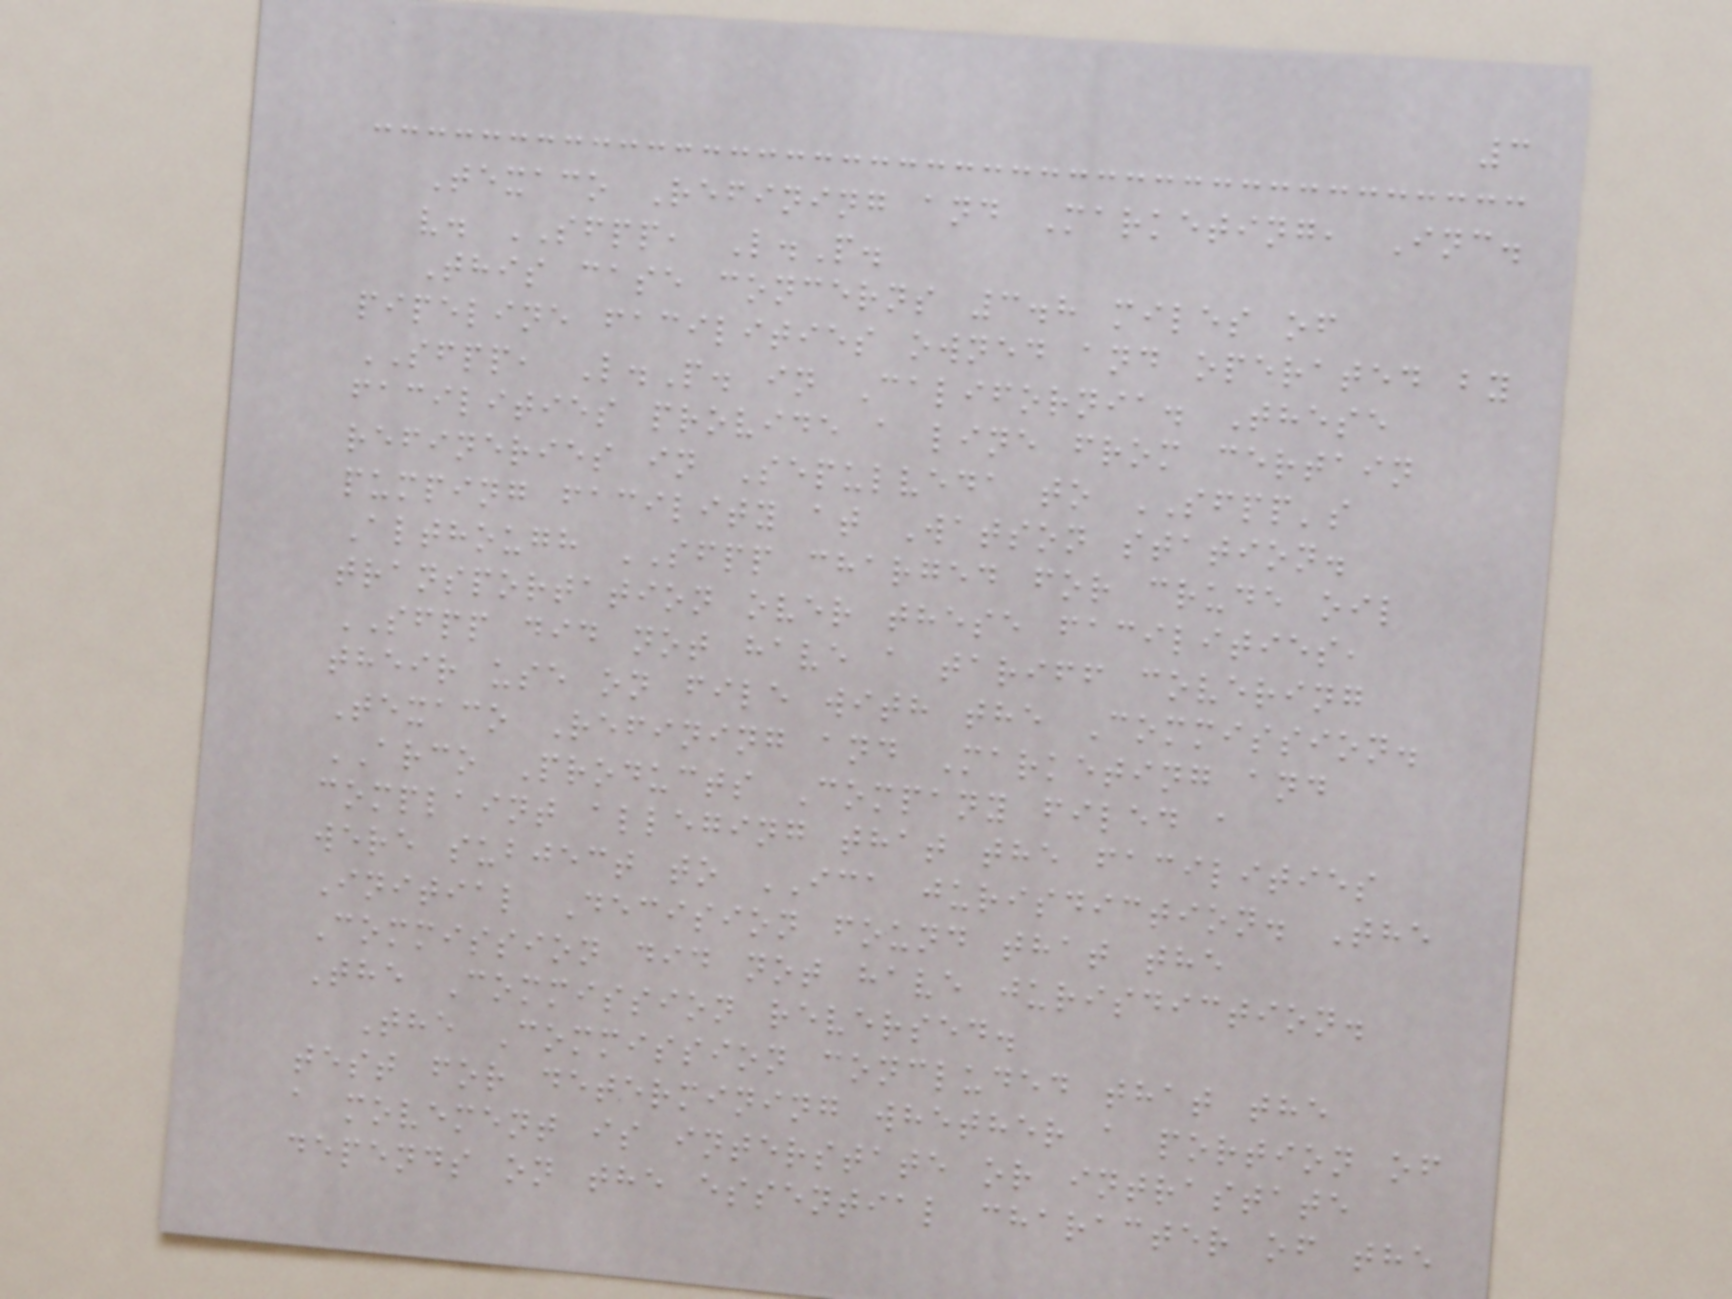3
Texaco Refining and Marketing, Inc.
v. SFPP, L.P.
This case concerns 3.8 miles of
pipeline facilities owned and operated by
SFPP, L.P. in California. These
facilities provide a line from certain
refineries in Sepulveda to SFPP's
pumping facility at Watson station.
Although SFPP charged for crude oil
transportation over these facilities,
SFPP did not have a tariff covering
their use on file with the Commission.
Texaco Refining and Marketing and
ARCO Products Company filed a
complaint alleging that the facilities
were subject to ICA jurisdiction. The
Initial Decision found that the
Commission did not have jurisdiction.
The Commission reversed.
The Commission concluded that the
test for determining whether a portion of
a movement is interstate or intrastate
depends on the essential character of the
